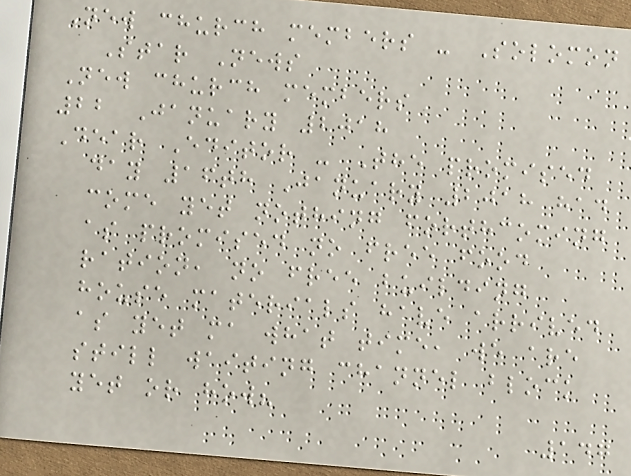New church members - Solomon
Star News
New church members
22 January 2018
Dear Editor - The promised
day 16th January 2018 had
come yet nothing forthcoming
as promised no free food
ration, no free building
house materials have arrived
as yet ma what time, we are
still waiting channel block
yet or how?
147
